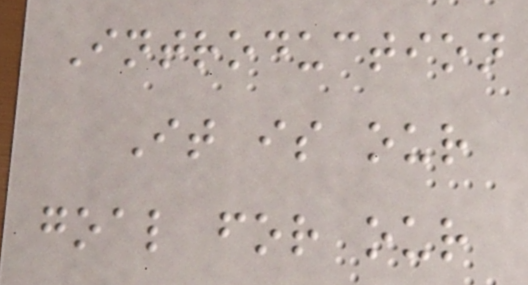Introduction
It is our
goal for our
